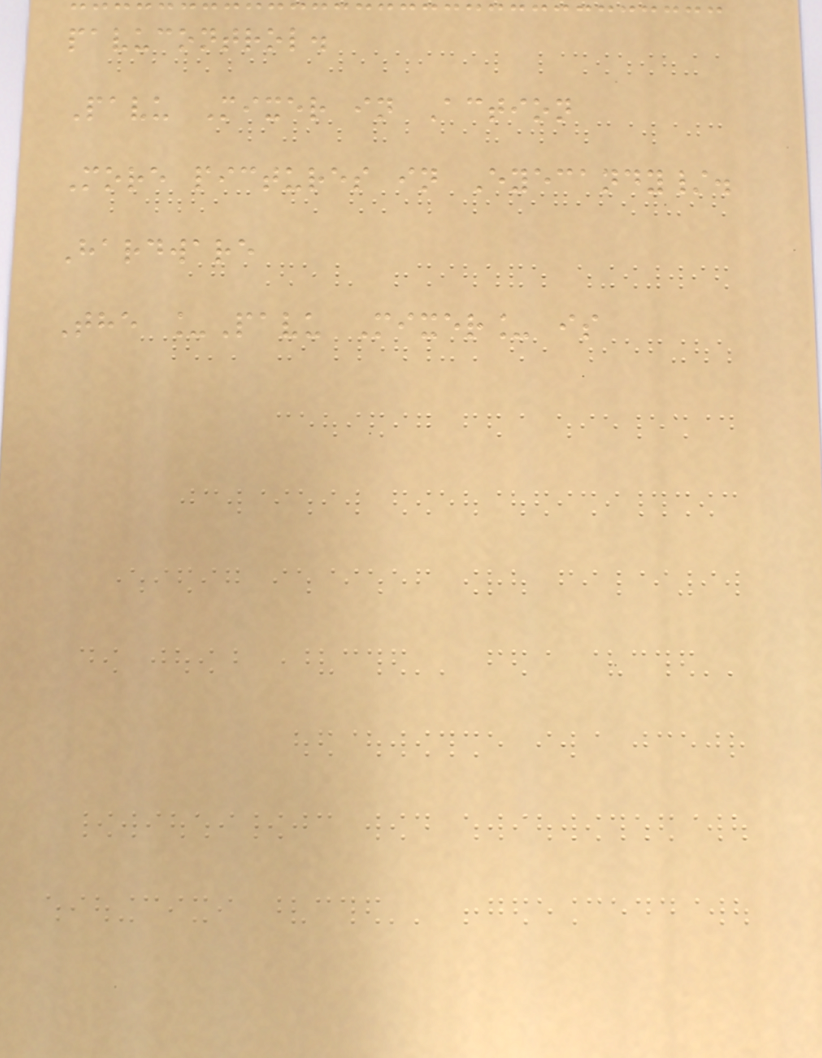pavucontrol.
Pavu Mixer in Action
More pictures in Eyecandy/.
Hardware
The _Pavu Mixer_ is
